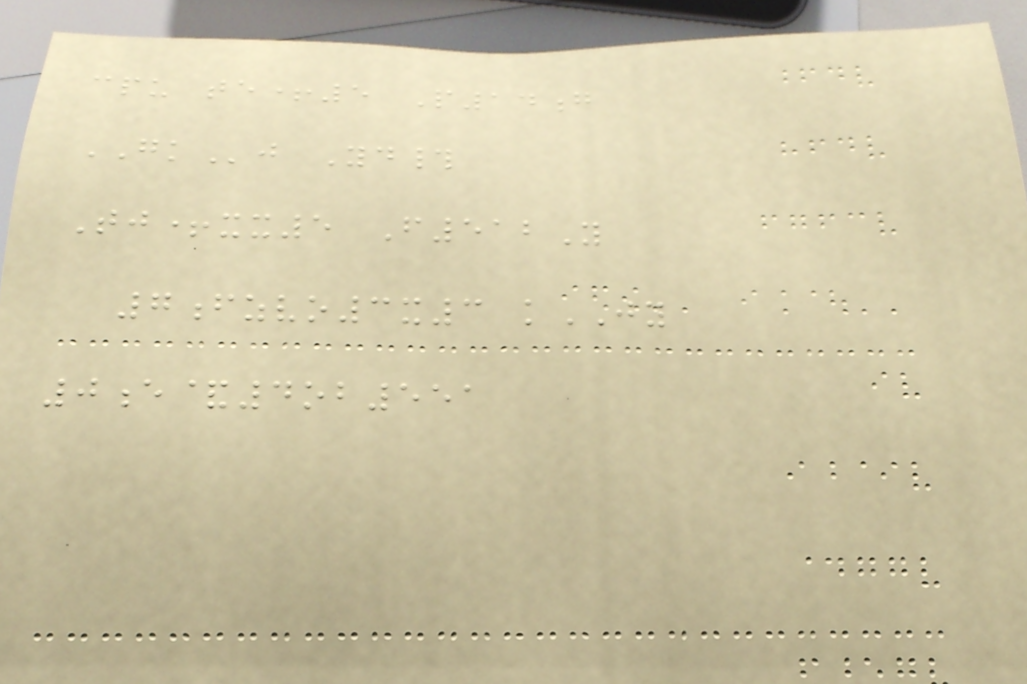cpu te+5 P14g
GKj Yd#
Tj+xx5 F512Y
7fzvo3x3 kJY
0e&4ob551
